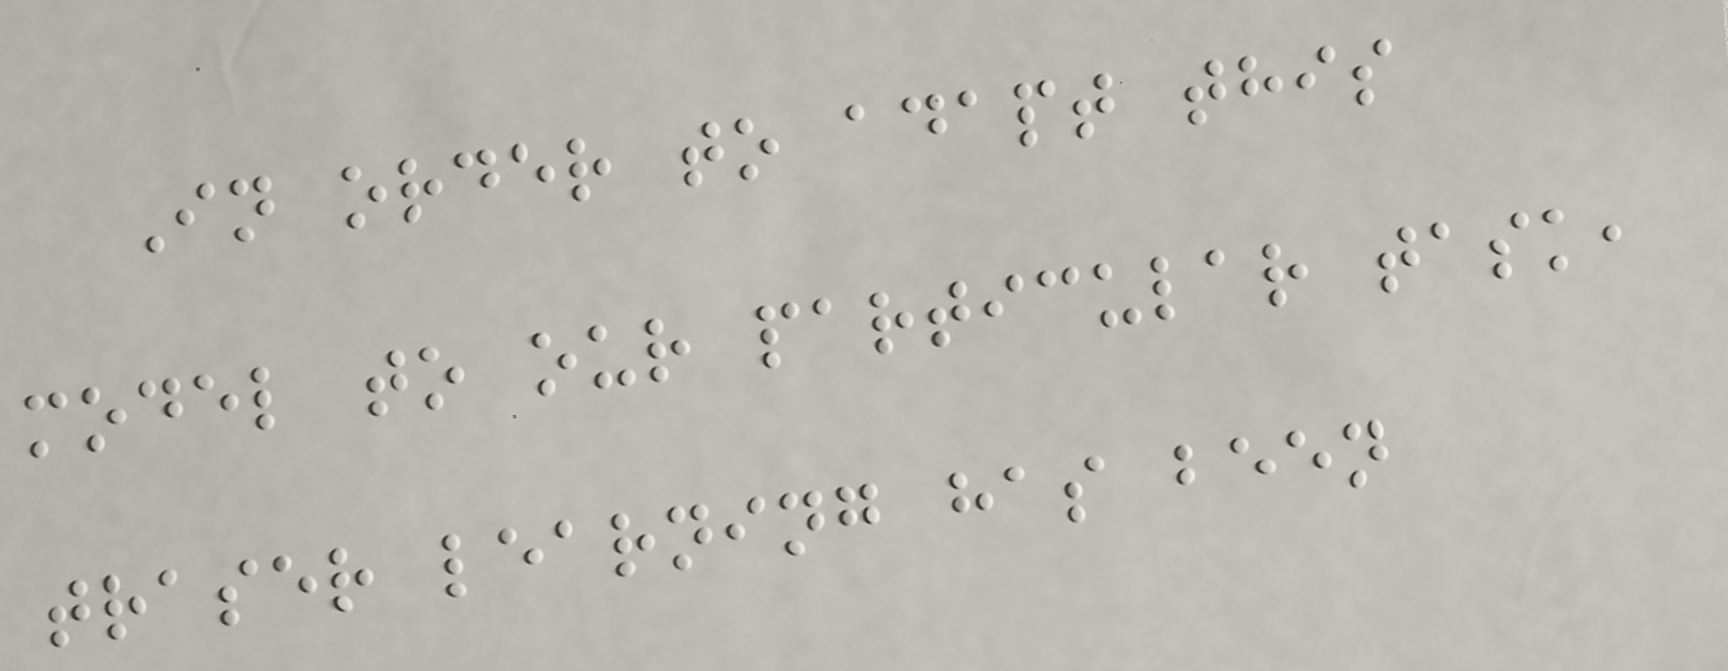In order to adapt this
model to our particular task,
traser learning has been
